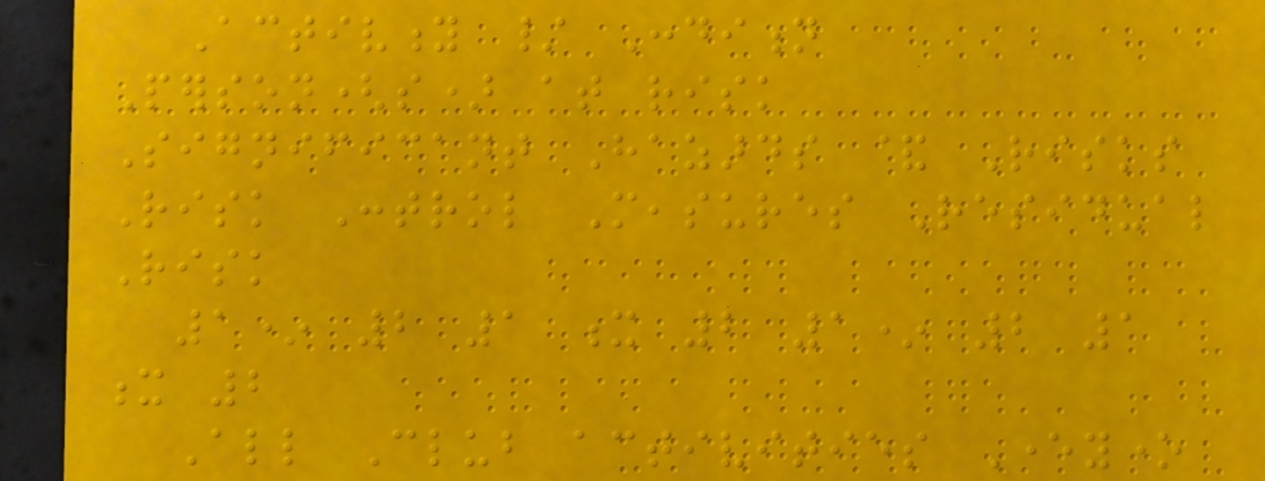Activity / Condition
Person(s) at risk
Significant Hazards & Risks
Risk Control Measures Residual
Risk
1* 2 1 x 2 1* 2 1
x 2
All Club activities Everyone
